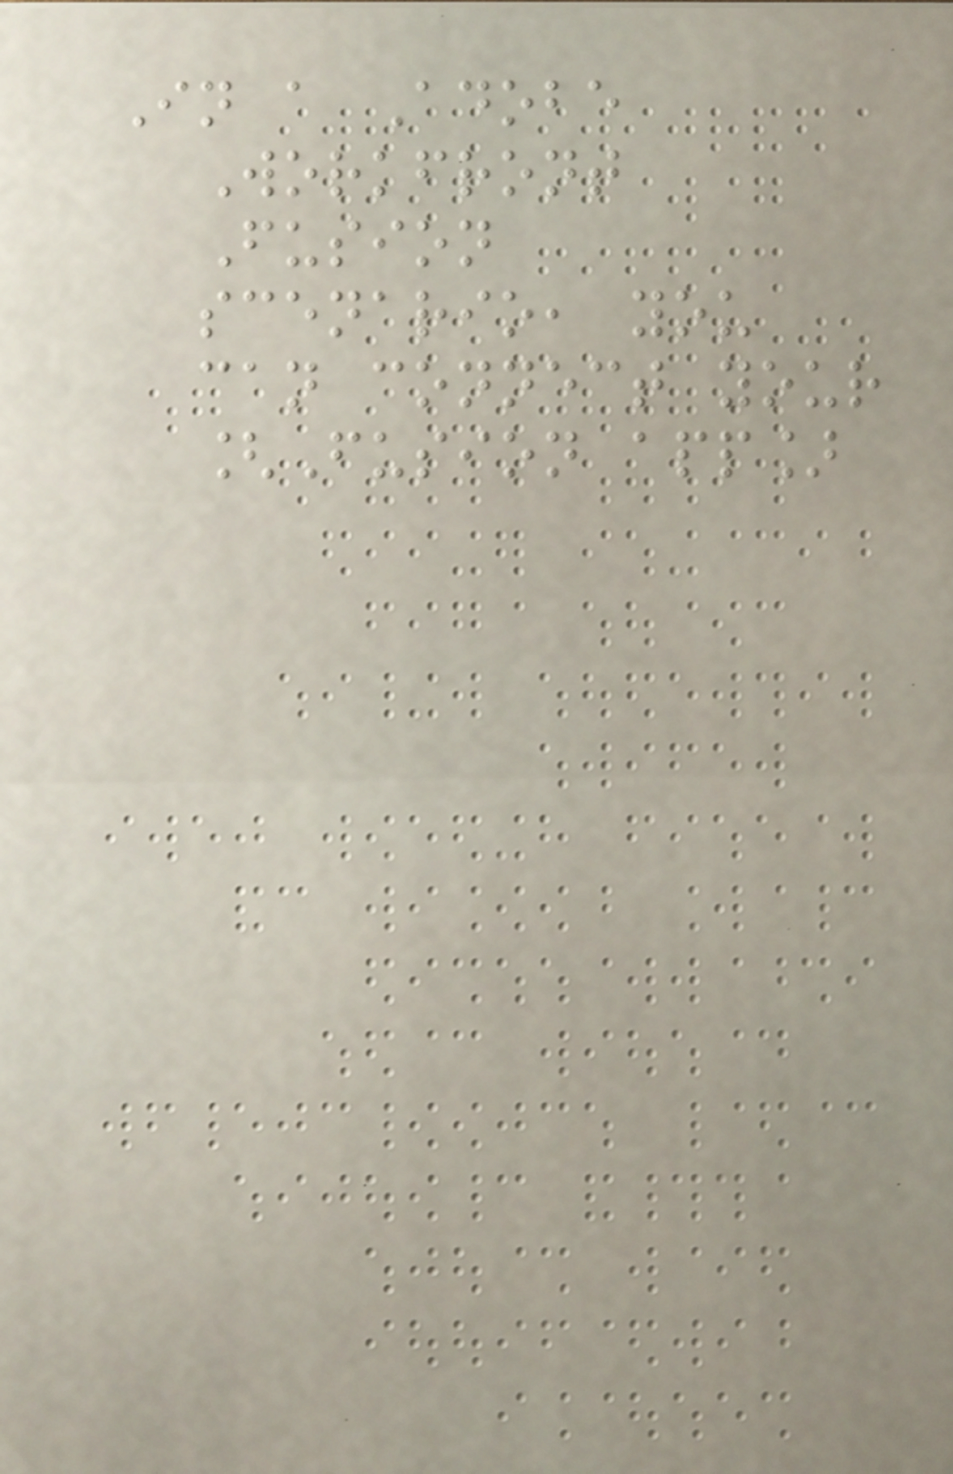In a Adobe
Workfront
Fusion
scenario, you
can connect your
[Fusion app]
